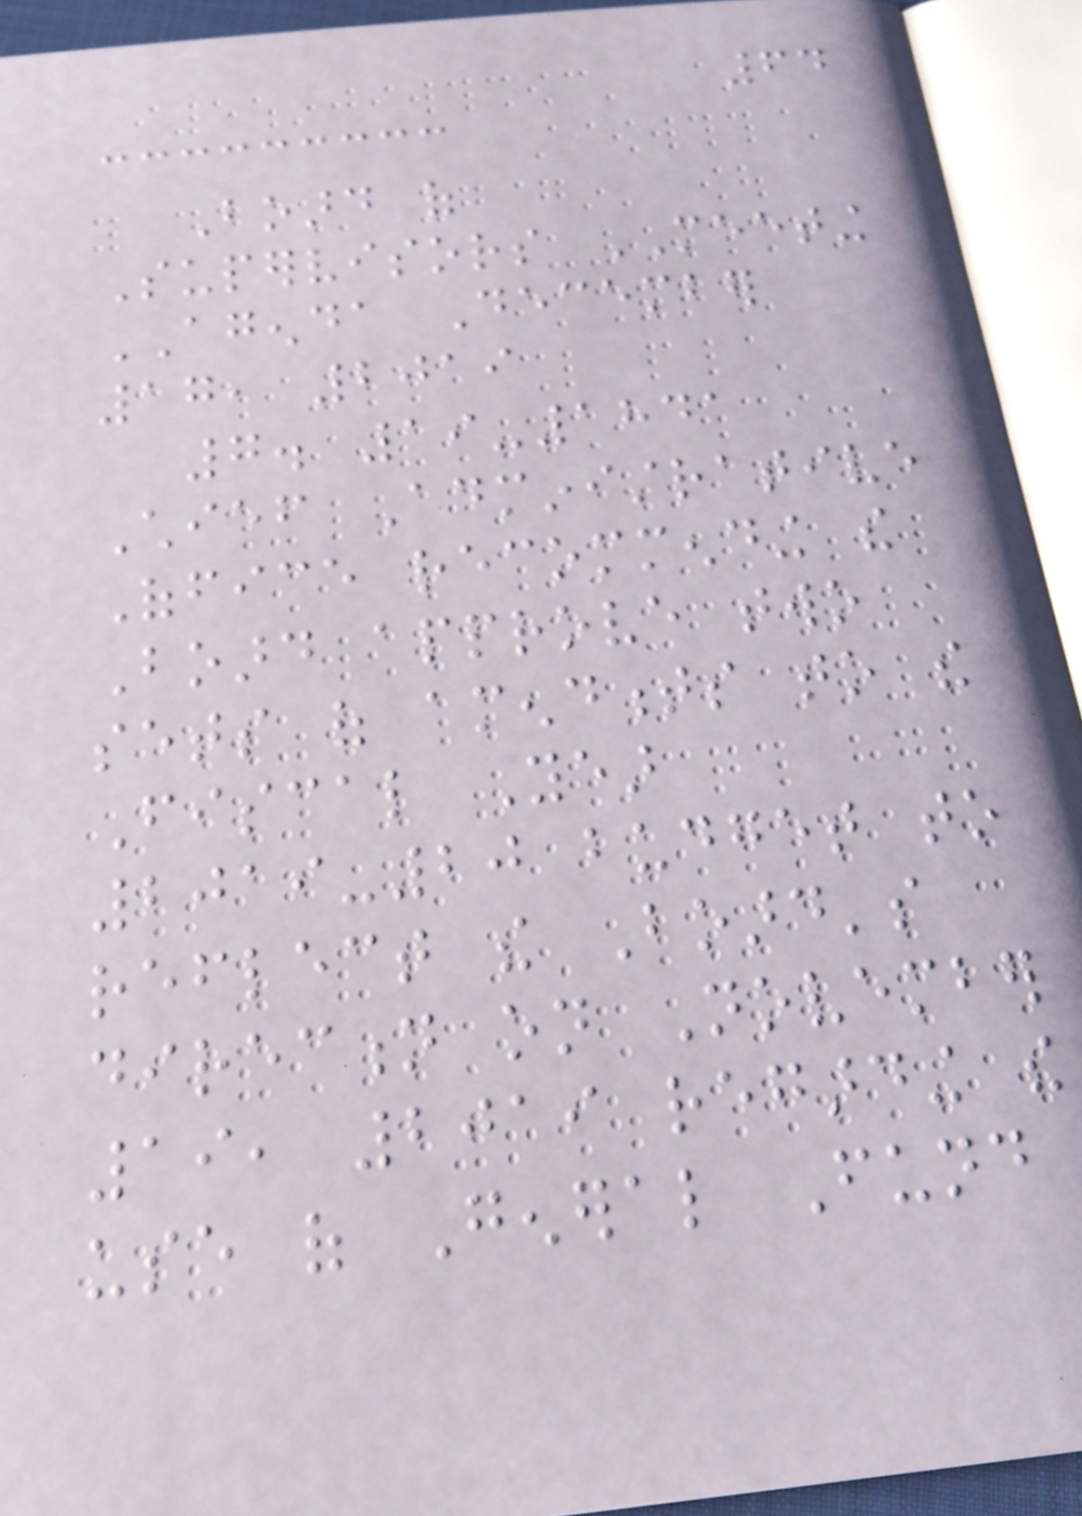64
Board of
Supervisors MEETING
AGENDA December
17, 2019
7. 19-1841
Chief Administrative
Office recommending the
Board approve two
sets of amendments to the
Fiscal Year
2019-20 budget to
reflect the Board's
direction on November
19, 2019 regarding the
use of General Fund
